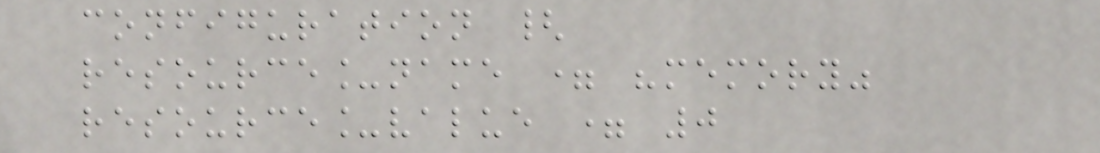configuration {
resource_name = "memory"
resource_value = 0
